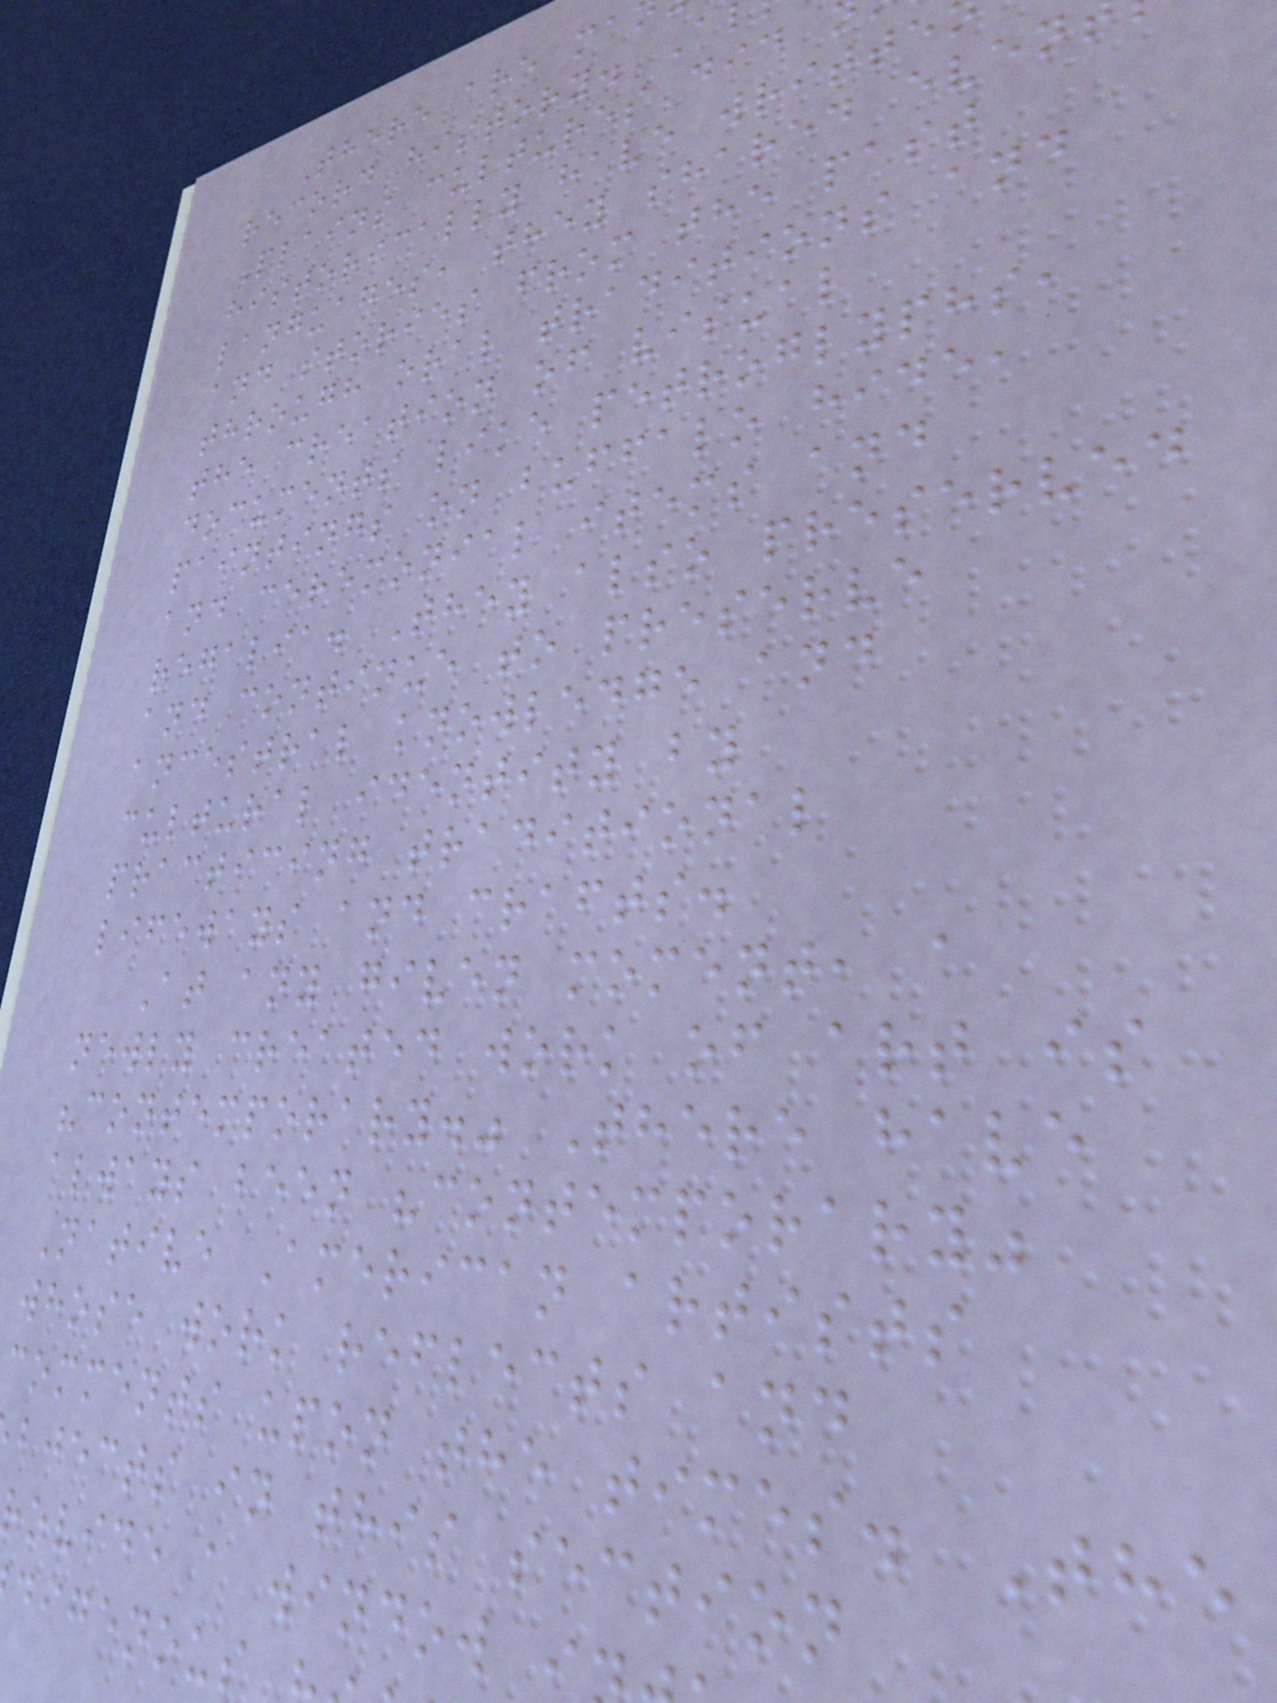There are ma
record history. A
Plains cultures did
historically have writte
languages, they shared even
and stories from the past
through oral traditions and
the creation of visual
documents like petroglyphs,
paintings on buffalo hide,
and ceremonial items and
regalia. They also preserved
and continue to preserve
ancestral knowledge and
cultural identity by
practicing traditional
lifeways and crafts.
At any given moment, a
newly created work of art is
"contemporary." There have
always been "contemporary"
Native American artists
whose work reflects and
comments upon the times. The
bjects in this section
ovide a window i
digenous
